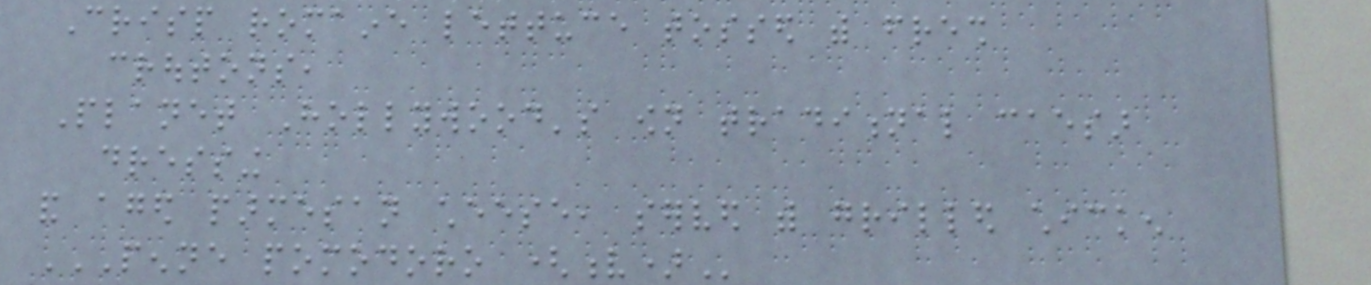Crisp romaine lettuce tossed with fresh
croutons,
Planet Hollywood's own traditional caesar
dressing
and aged parmesan cheese, served with grilled chicken
PENNE POMODORO (V)
